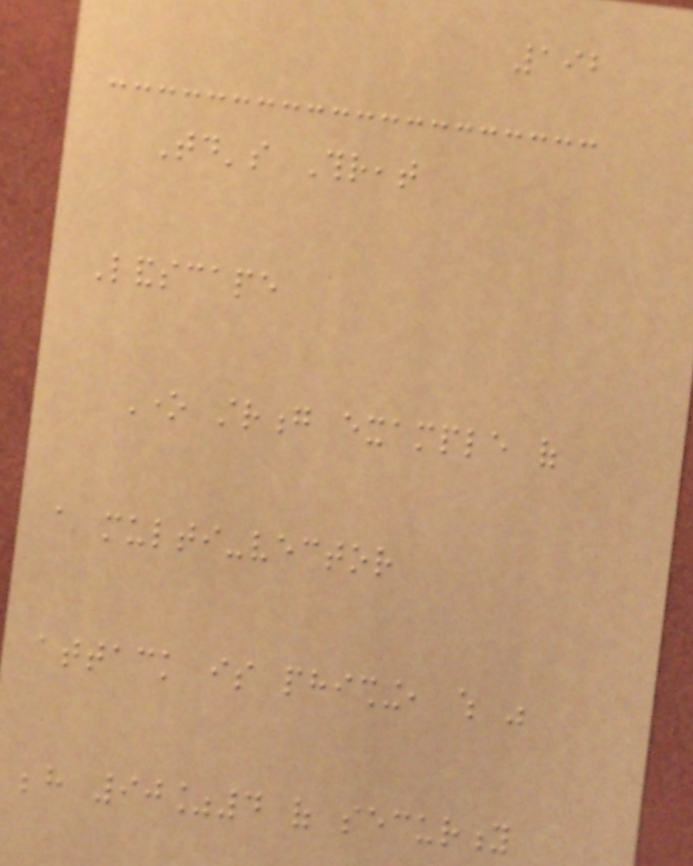192
Today's Threat
Landscape
One strong example of
a multi-vector
attack is phishing, which was
behind 90%4 of security
